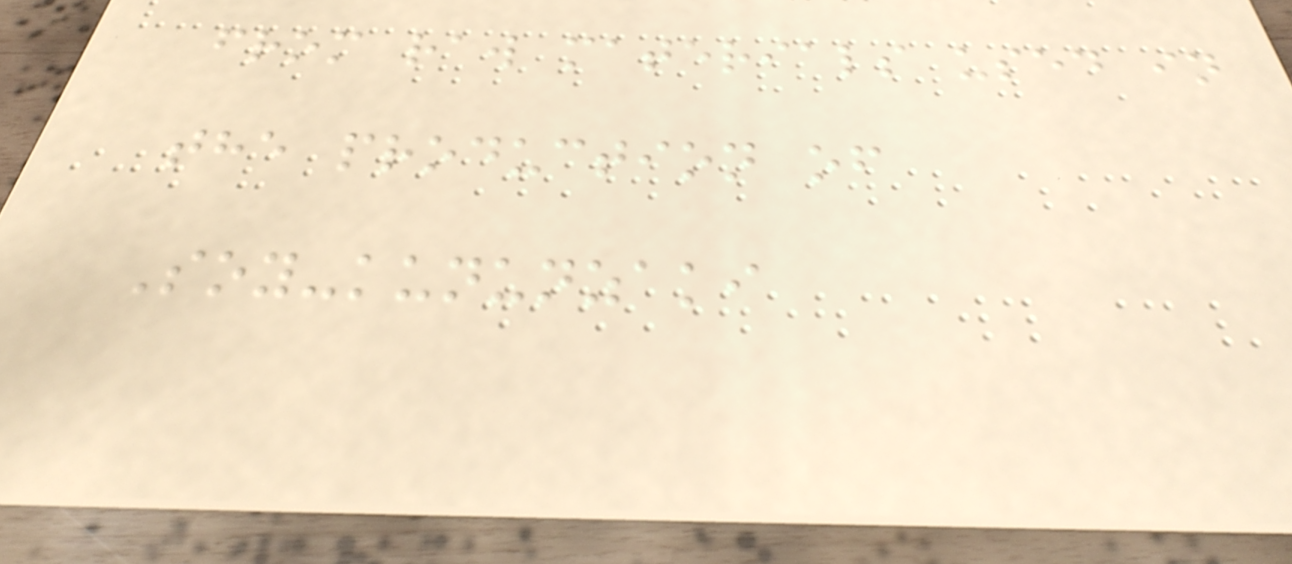from raw materials used in
the production of
Soy-kununzaki
